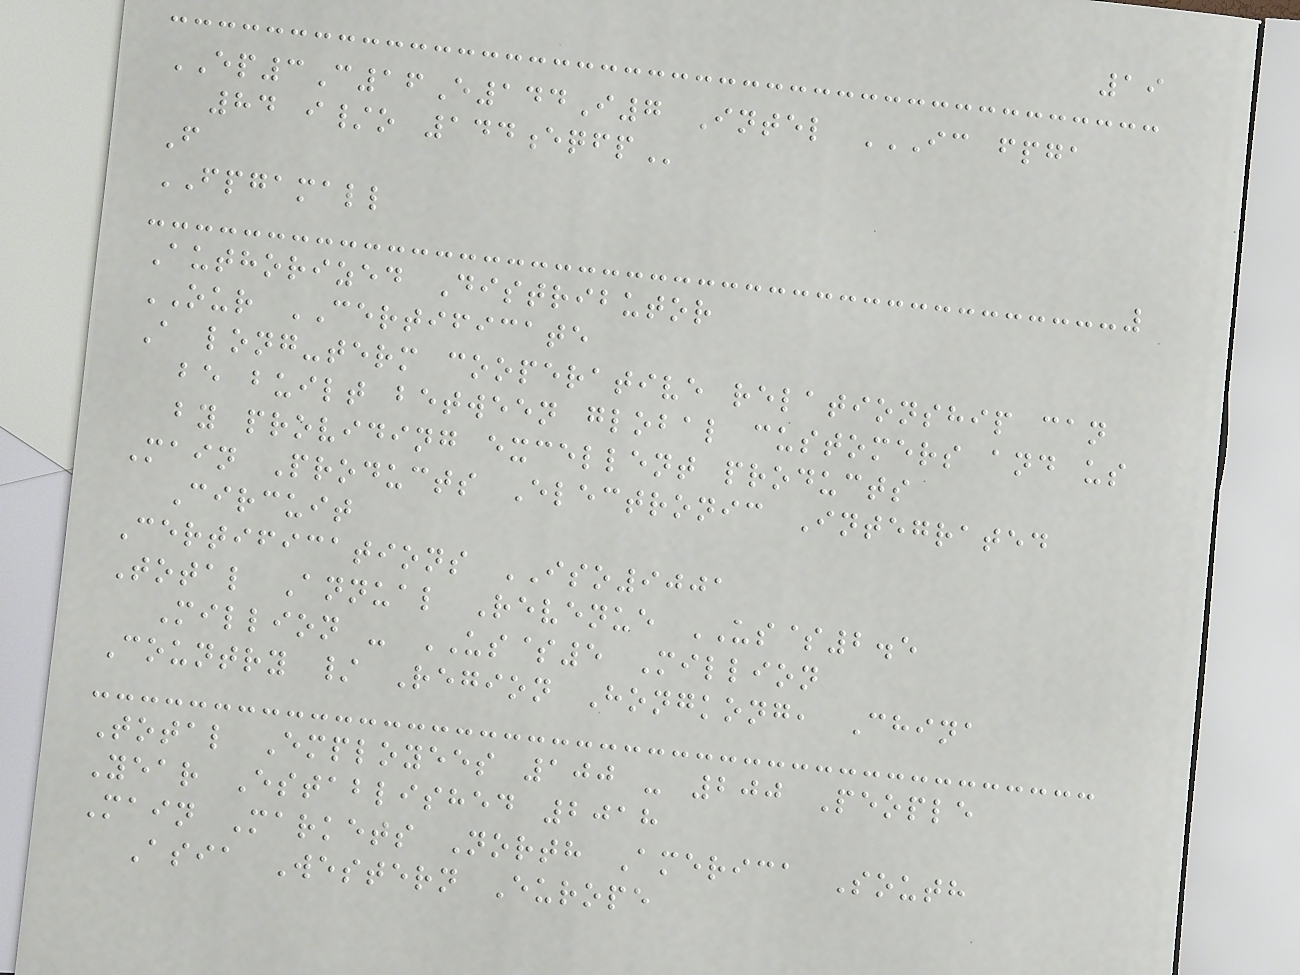19
EP3C16E144I7 Intel IC FPGA
84 I/O 144EQFP
F
FPGAMALL
Authorized Distributor
OUR CERTIFICATE
A long-term cooperative relationship can
be built between global customers and us
by providing excellent products
Main Products Electronic Integrated
Circuit
Certifications ISO9001
Total Annual Revenue US$2.5
Million - US$5 Million
Country / Region Hongkong, China
Total Employees 100 - 200 People
Year Established 2018
Main Markets North America South
Asia Western Europe
